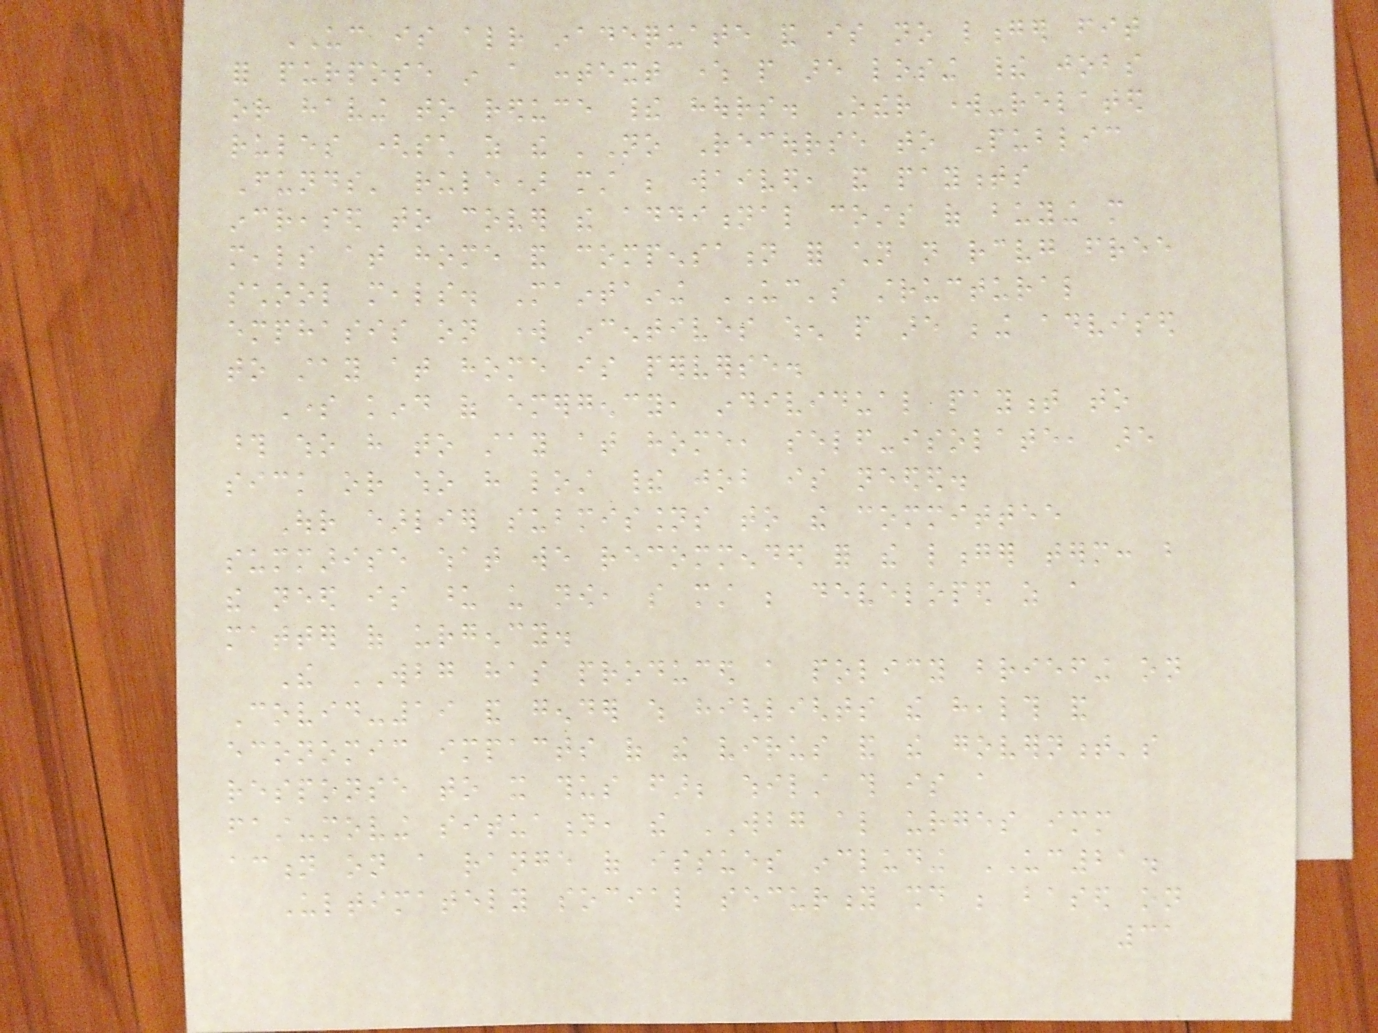UC is already inadequate and is no longer fit
for purpose in a context where people are losing their jobs
or having to reduce their hours. Other work-related
rules (such as the 'No Recourse to Public
Funds' rule) must be waived, and payments
increased to cover the additional costs of buying more
meals at home and compensation for children not receiving free
school meals. Maintaining UC's structural
emphasis on work incentives when people are being advised
to stay at home is perverse.
Some kind of emergency, individual payment to
those who have to stay at home, self-isolate, are
sick or who have lost their job is needed.
Our earlier submissions to the committee
summarise what we recommended for the longer term: but
the need is upon us now, so must be developed as a
matter of urgency.
The WBG has produced a policy briefing on
Covid-19 and gender which highlights the health and
economic impacts of the virus and the government's
response to it thus far; whilst this is a
fast-moving situation, the WBG also urges immediate
action on a range of issues including UC21.
Ultimately social security should be based on
31
